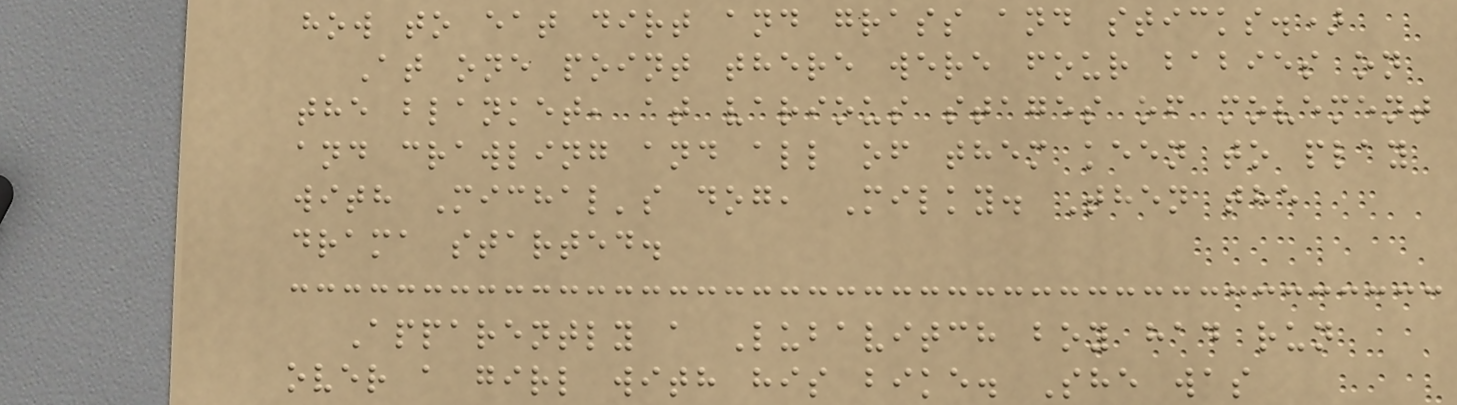how to eat dirt and grass and sticks.)
At one point there were four babies on
the blanket, at various stages of movement
and crawling and all of them keen to play
with Michal's dog, Milky. Then the
drama started.
Apparently a Lubavitch boy had run
over a girl with his bike. She was
